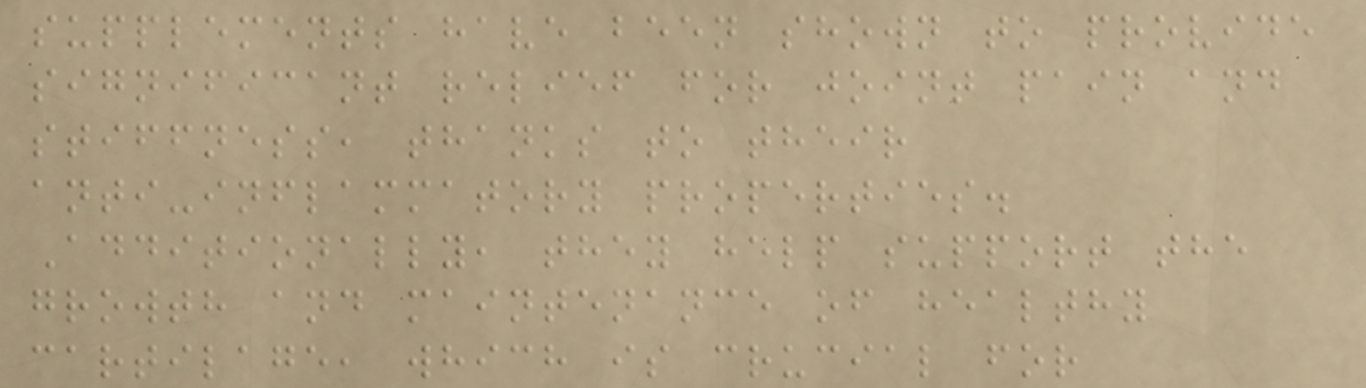supplements have been shown to provide
significant relief for joint pain and
stiffness, thanks to their
anti-inflammatory properties.
Additionally, they help support the
growth and maintenance of healthy
cartilage, which is crucial for
